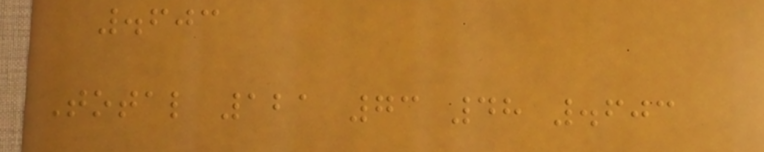.603
Total 121 73 48 .603
